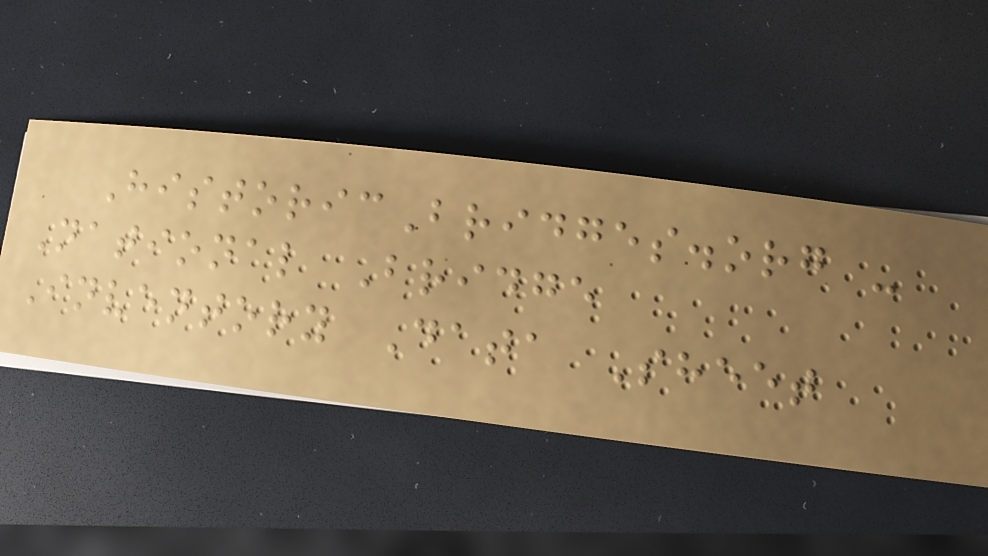HistoricBridges.org -
National Bridge
Inventory Data Sheet
